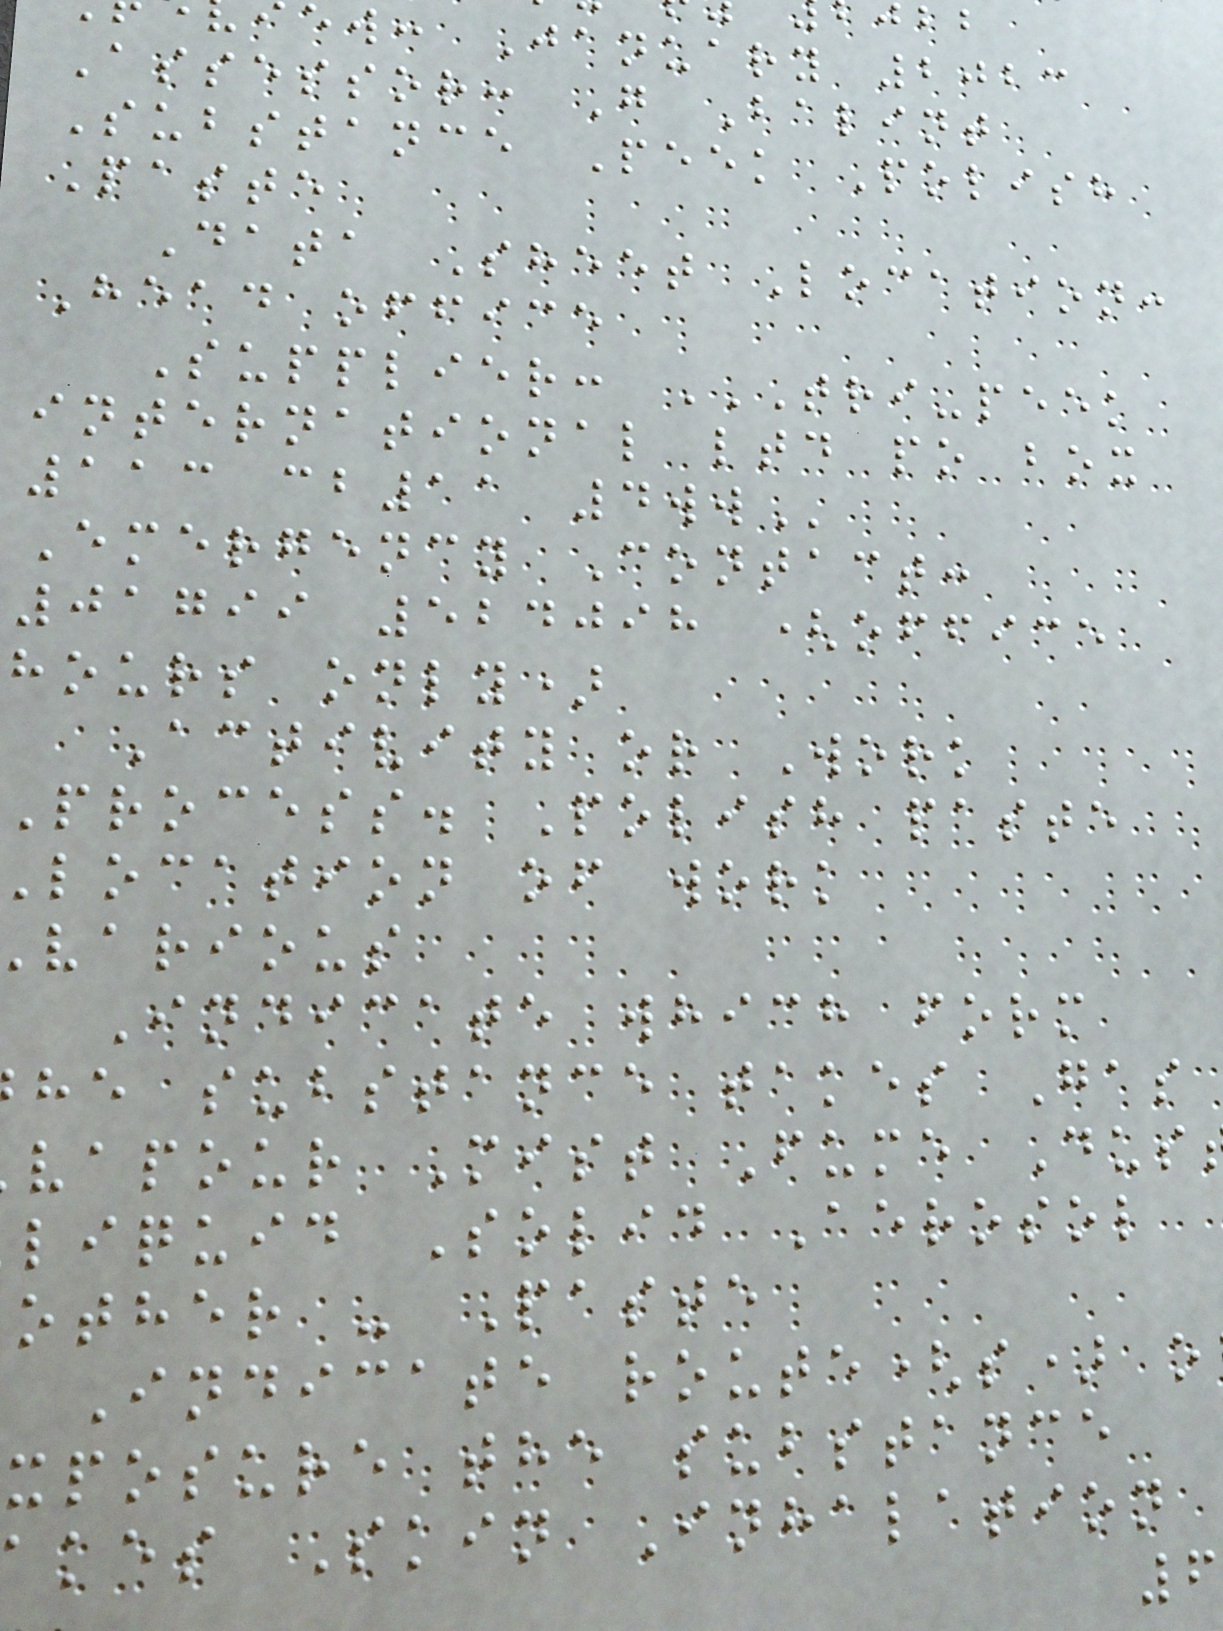ew: January 2023
Assessor: G Balint
Substance Peek Polish
Paste
Data Sheet Location:
Head office
Supplier: TRI-PEEK
international ltd po box
113 cb11
Emergency Contact:
01799 524098 (office
hours only)
Activity or Work
Process. Polish paste
location of work
various
Indicate which form
he substance takes Gas
vapour Mist Fume Dus
liquid Solid Aerosol
other - Paste
Indicate route(s) o
xposure the substance
akes Skin Inhalation
